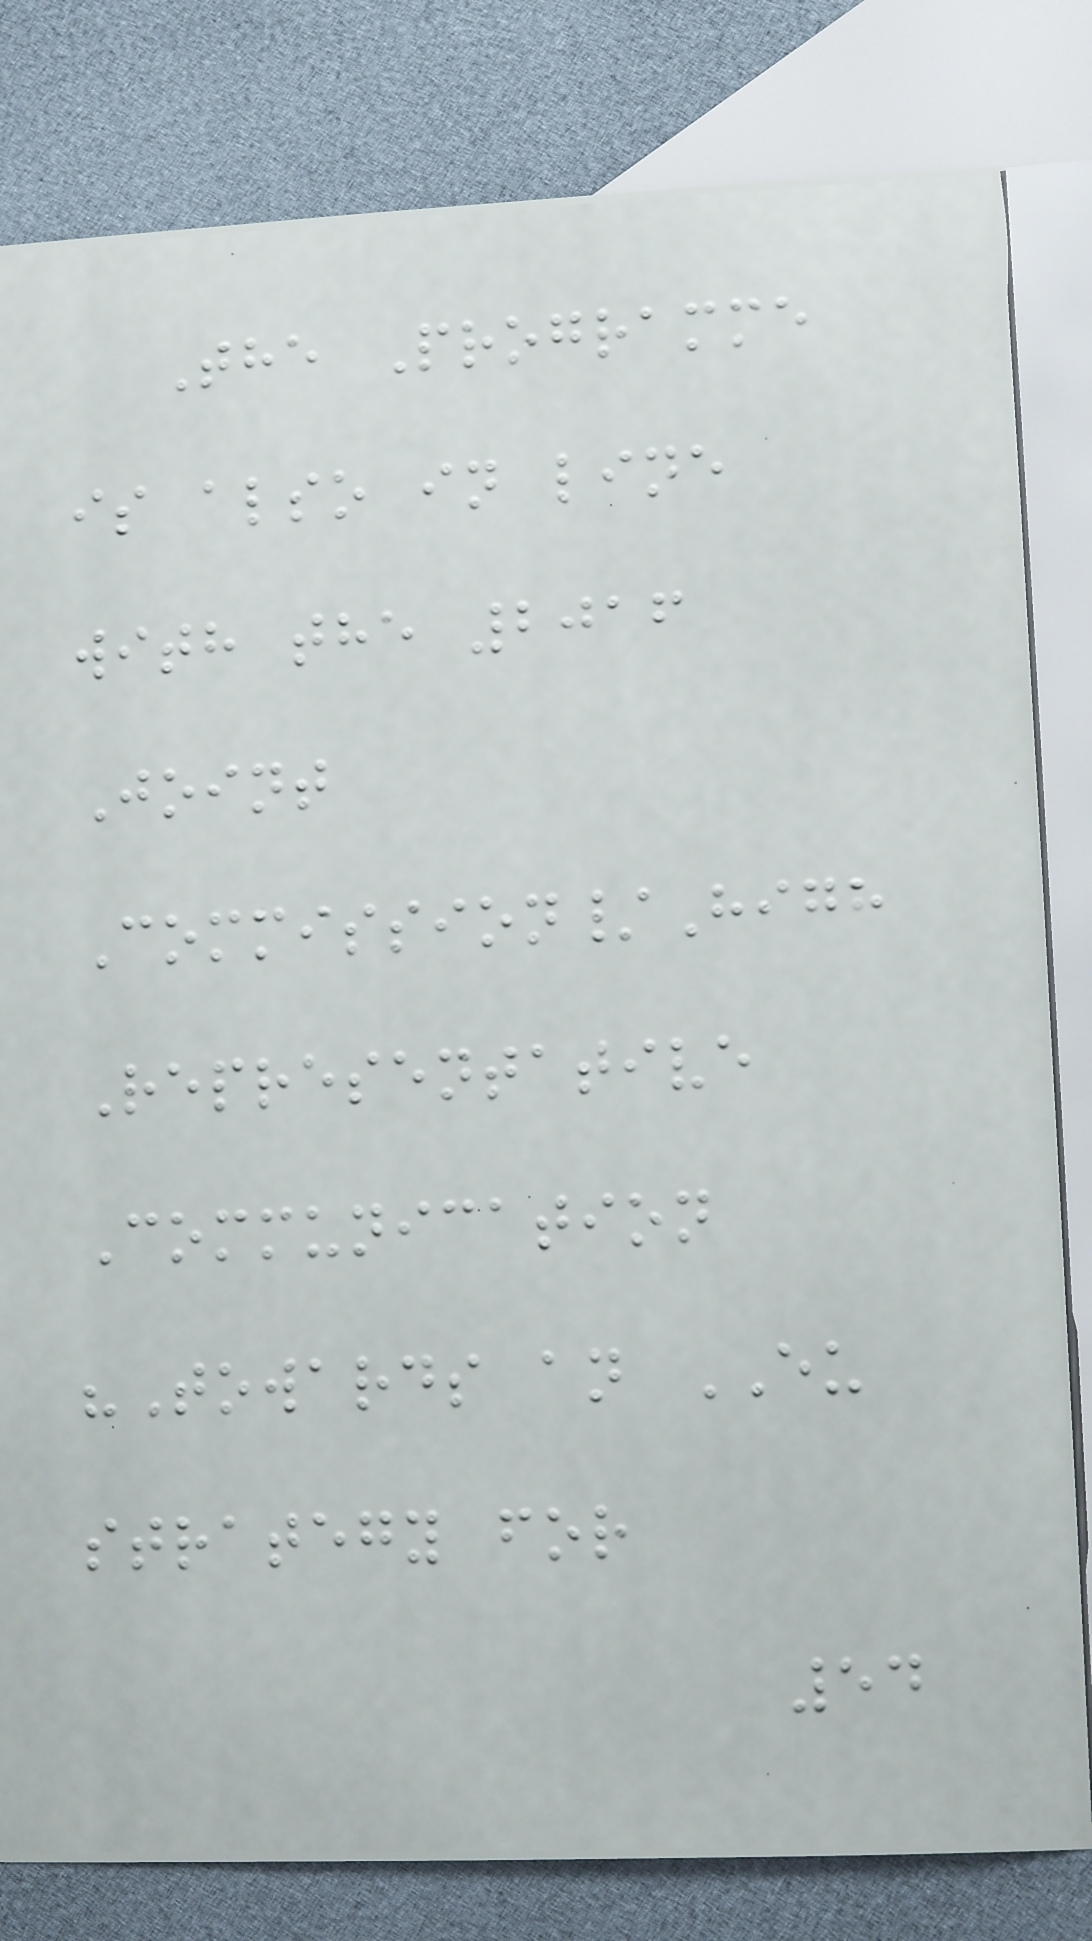The Programme
is also in line
with the 2016
Joint
Commission/High
Representative
Communication
"Towards an EU
strategy for
54
